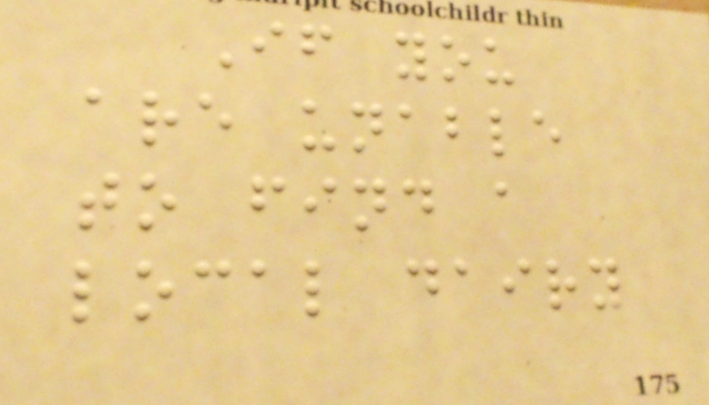If you
are unable
to find a
local dairy
